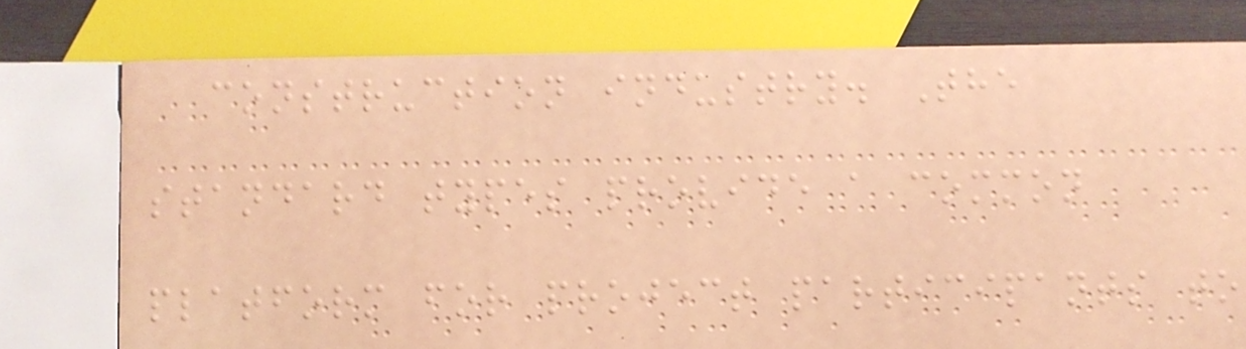construction industry. The
standard types provide a common
platform for project participants to
